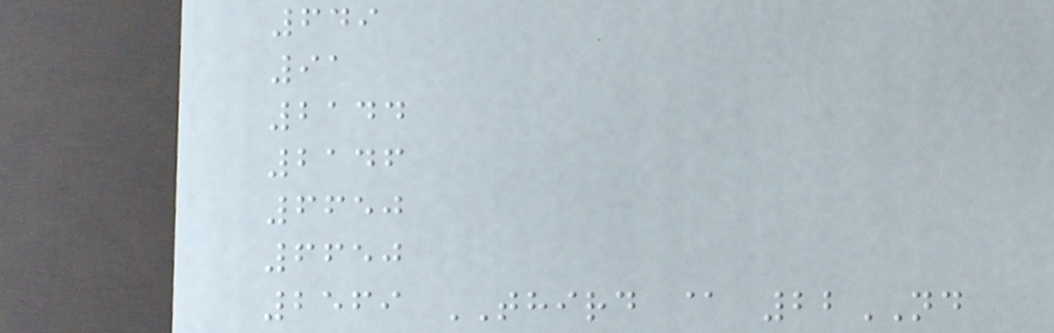649
91
2144
2146
6650
6650
2569 THIRD @ 22ND
